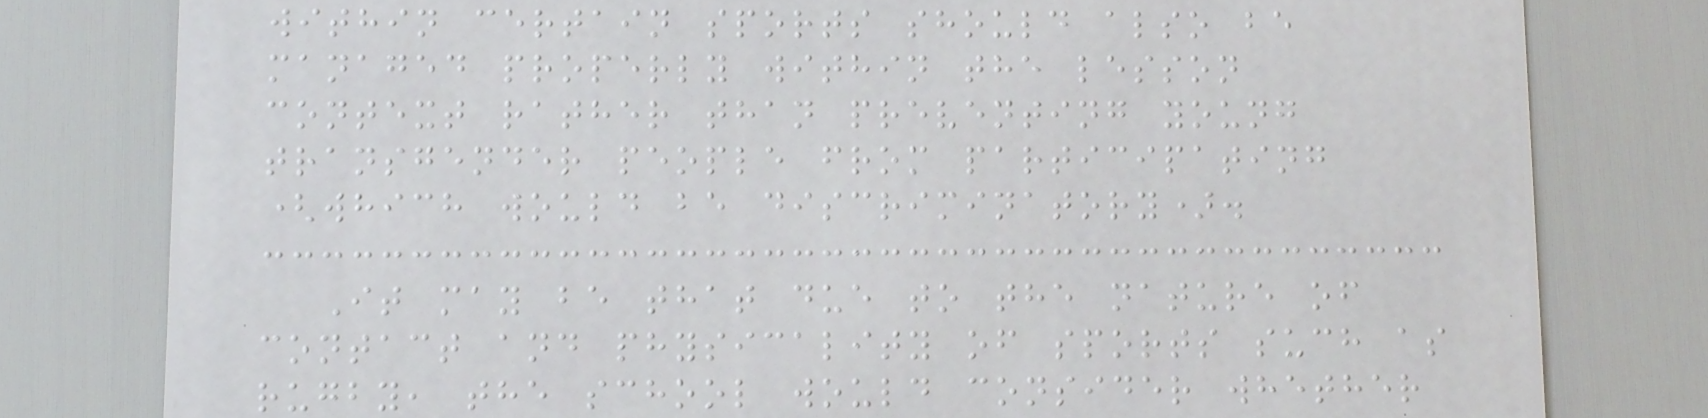within certain sports should also be
managed properly within the lesson
context rather than preventing young
transgender people from participating
(which would be discriminatory).
It may be that due to the nature of
contact and physicality of sports such as
rugby, the school would consider whether
